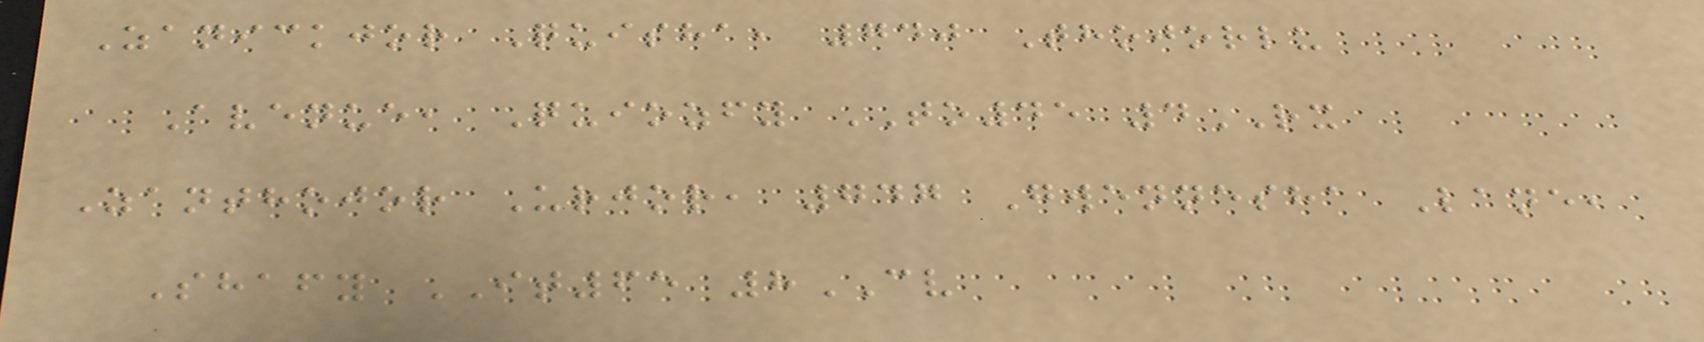Zanickjor Quisha, 740 Thojorlu
Avenue, Quiozfy TO45 4RX
Zanthojor Urjor, 747 Gwennesha Lane,
Shafy IT65 8CV
